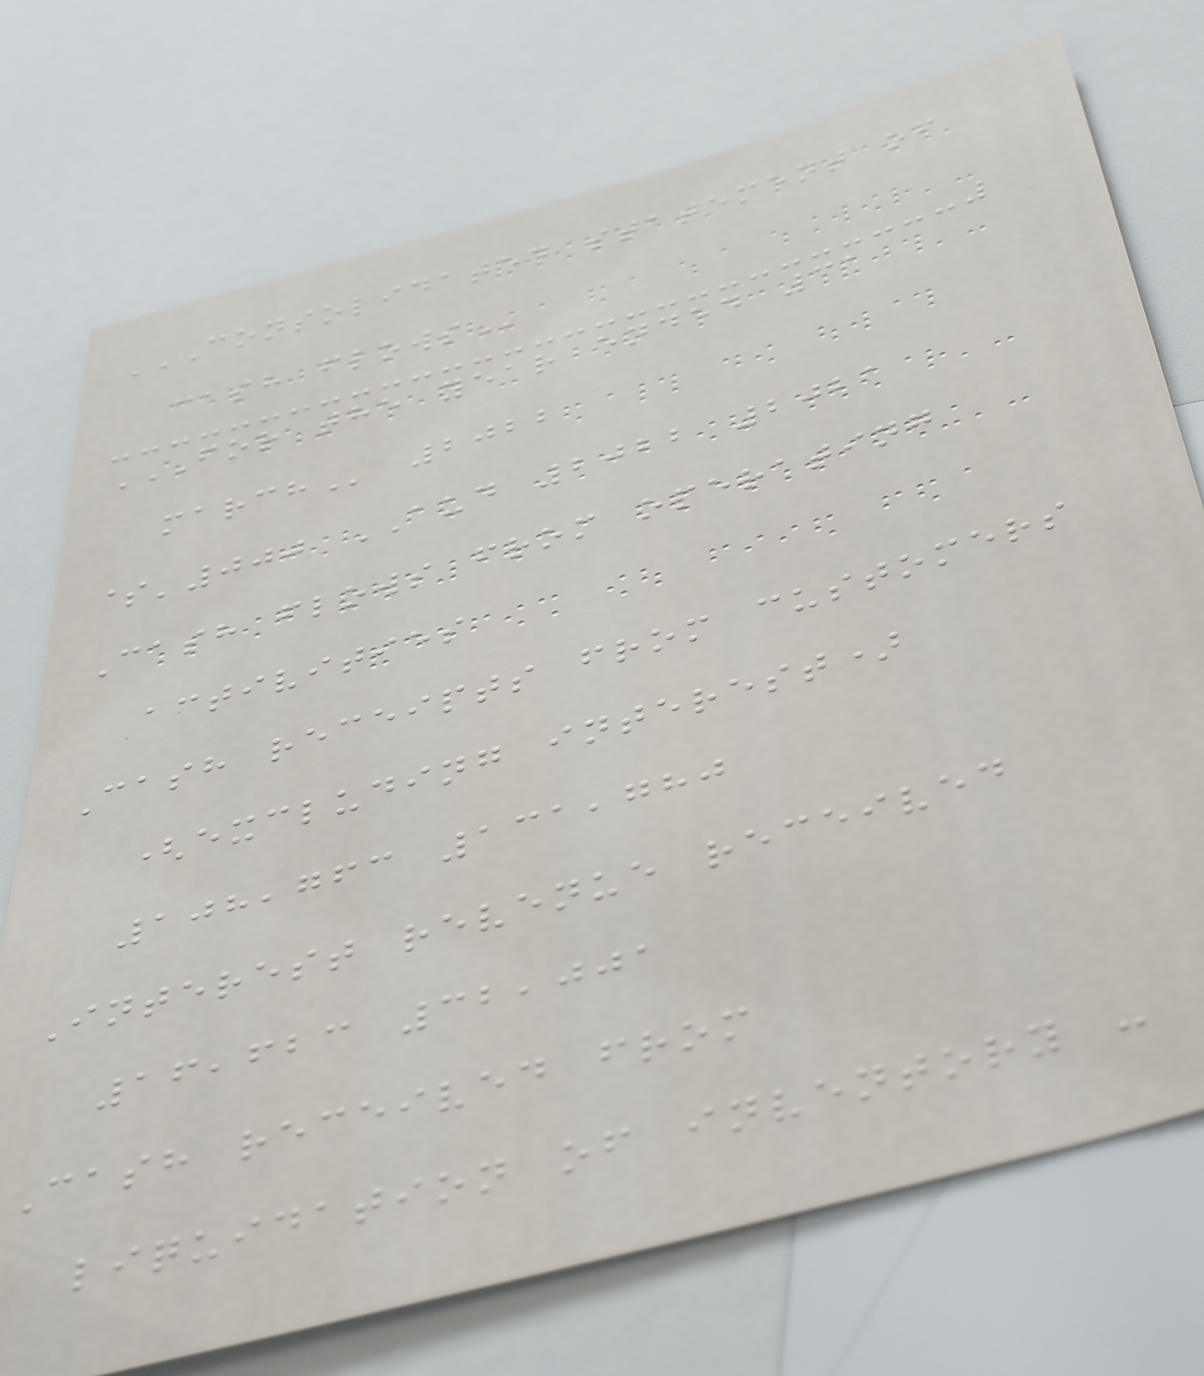CONSOLIDATED STATEMENT OF
CASH FLOWS
FOR THE YEAR ENDED 31
MARCH 2022
$'000 AUD 2022 2021
Cash flows from operating
activities
Cash receipts from customers
(excluding interest)
108,763 131,780
Interest revenue received
16,623 32,001
Cash received from
liquidation of inventory -
